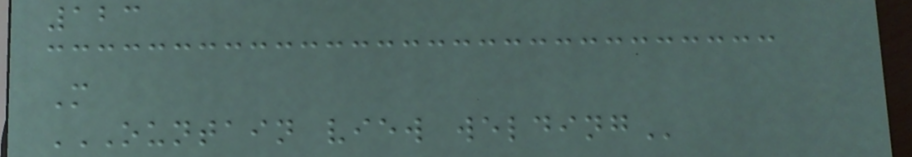123
M
OUNTAIN VIEW WELDING
